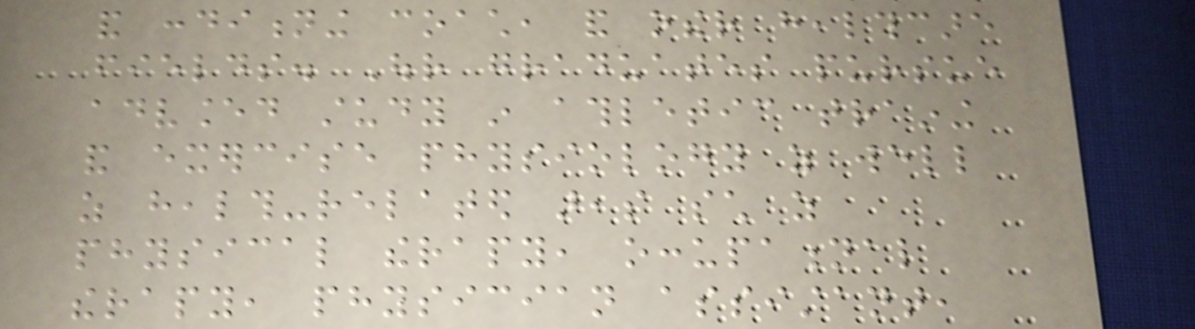and conditioning coach, and other healthcare
fields. Our graduates pursue
advanced study in athletic training
and exercise physiology as well
as health-related areas such as
physical therapy, occupational
therapy, physician assistant,
